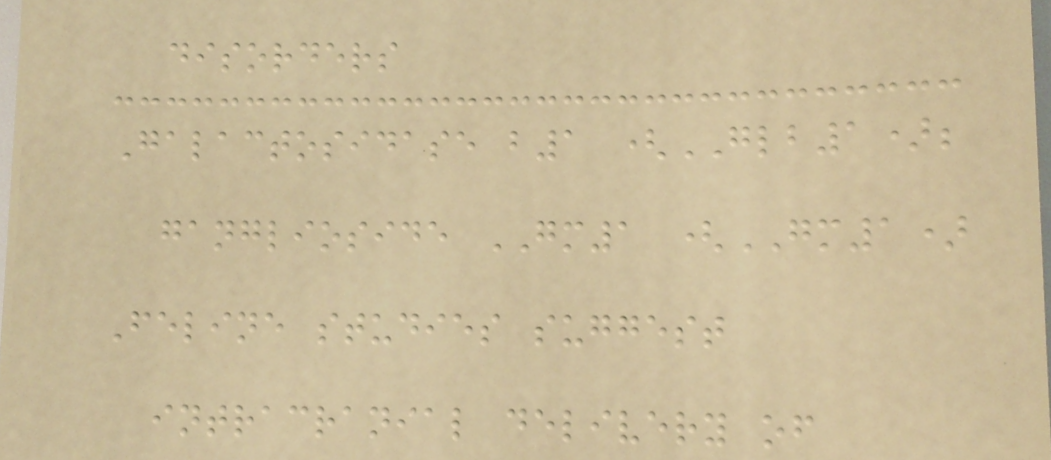disorders
Galactosidase b1 (GLB1);
ganglioside GM1 (GM1)
Feline studies suggest
intracranial delivery of
